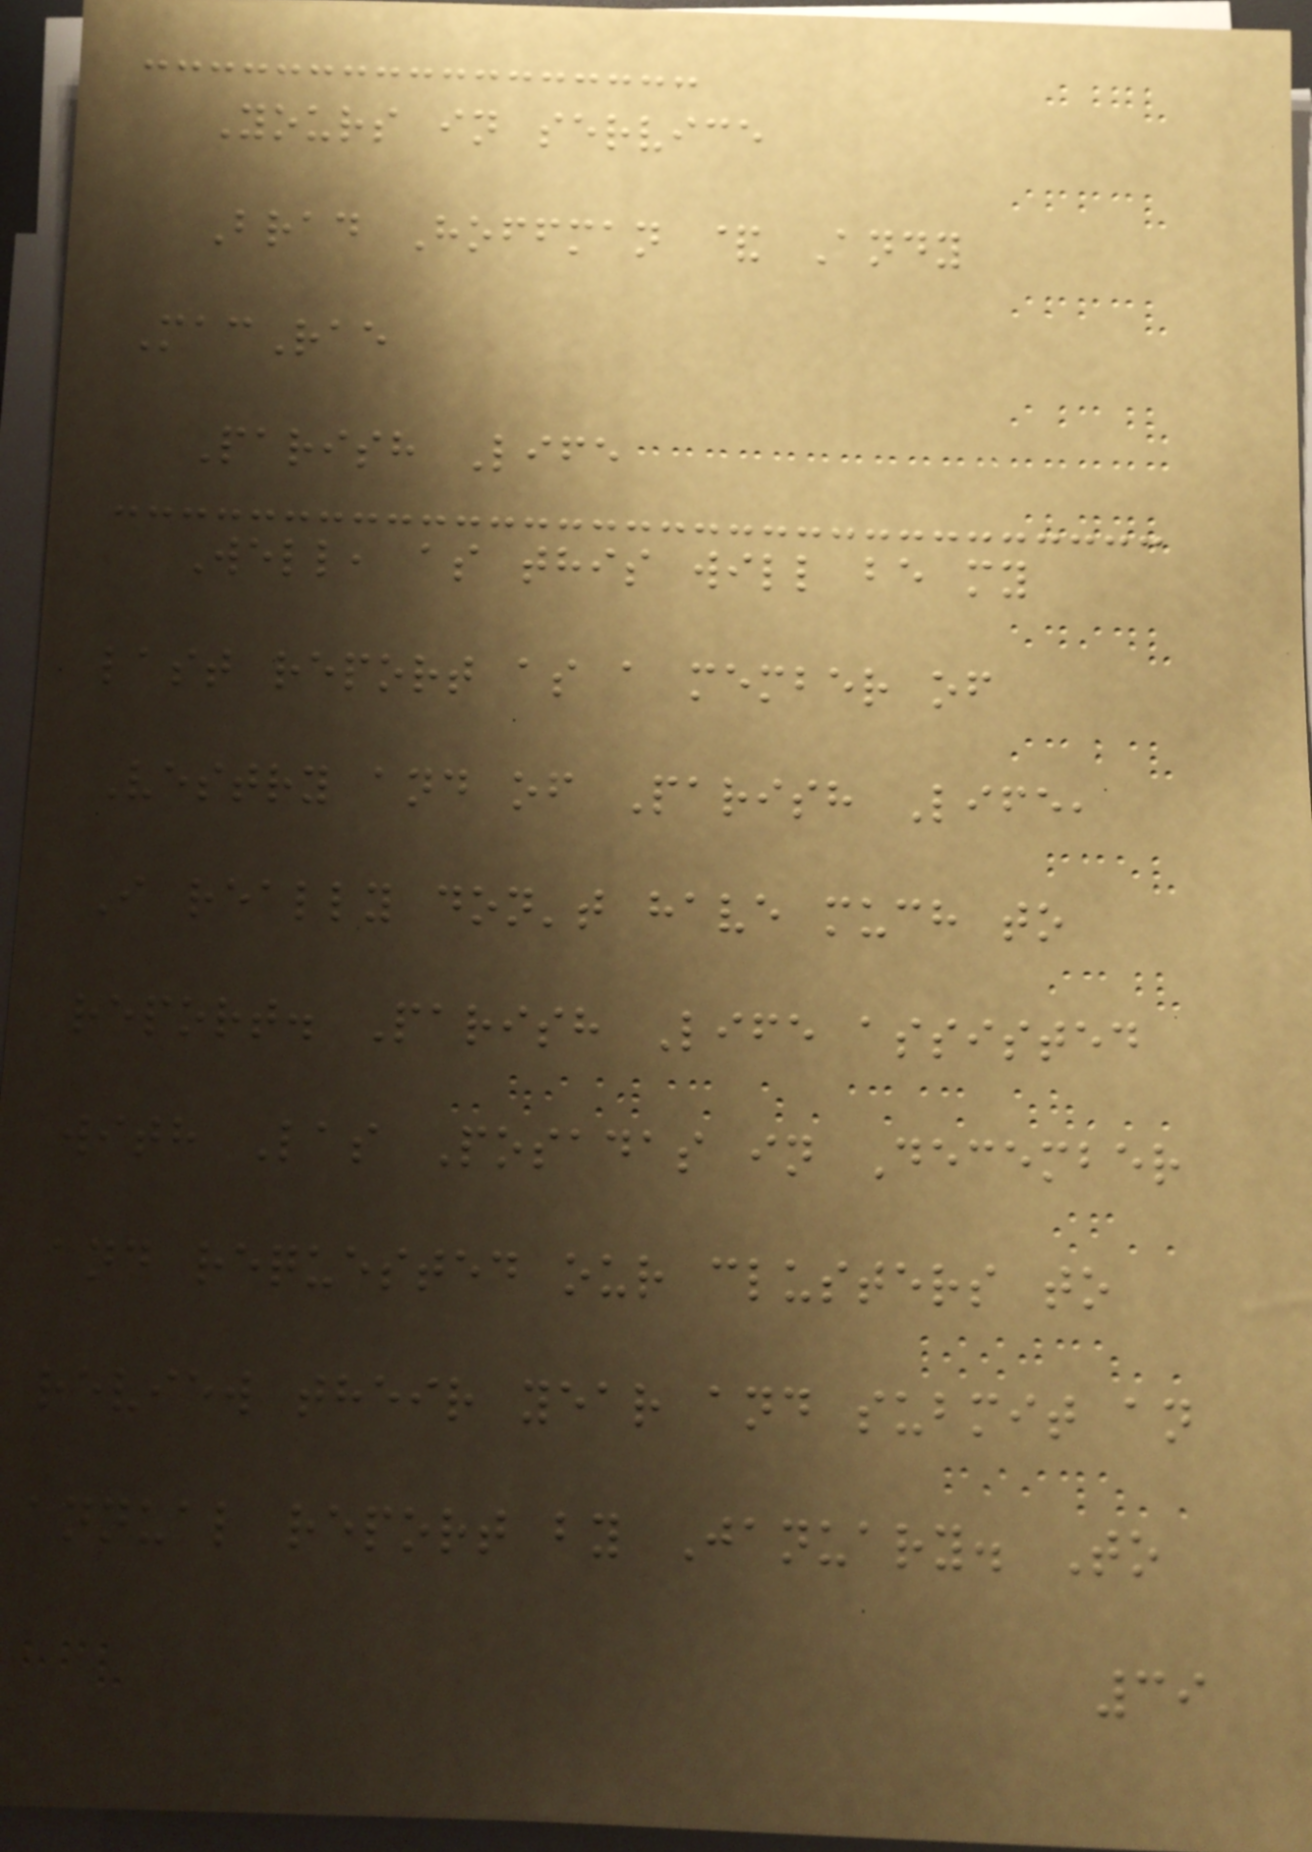Yours in service
Brad Hoffman & Andy
MacRae
Parish Life
Well, as this will be my
last report as a member of
Vestry and of Parish Life,
I really don't have much to
report. Parish Life assisted
with Las Posadas in December
and requested our clusters to
review their year and submit an
annual report by January. To
39
